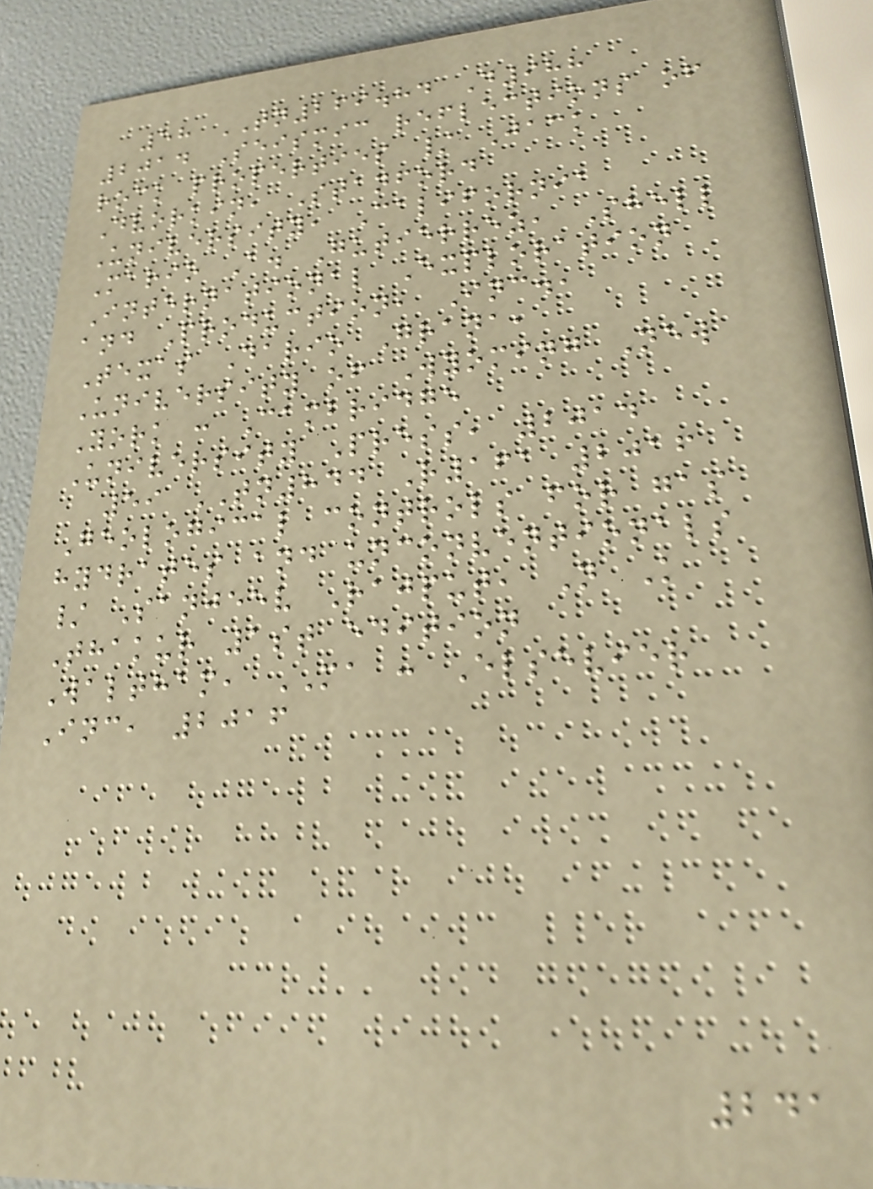58 TN269.84 D988
2014 Seismic reflections of
rock properties / Jack
Dvorkin, Stanford
University, California
Mario A. Gutierrez, Shell
International Exploration
and Production, Inc.,
Texas Dario Grana,
University of Wyoming New
York : Cambridge
University Press, 2014
59 TN844 R161 2016
Geological controls for gas
hydrates and unconventionals
/ Sanjeev Rajput, N K
Thakur 1st edition
Waltham, MA : Elsevier
Inc, 2016
241
